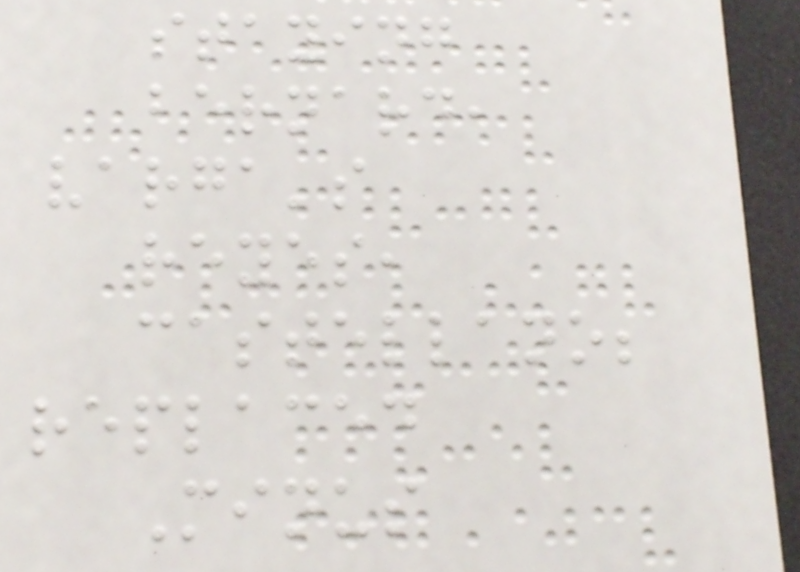staying
bernard,
varga's
reyes,
castellano;
replaced
Minus
